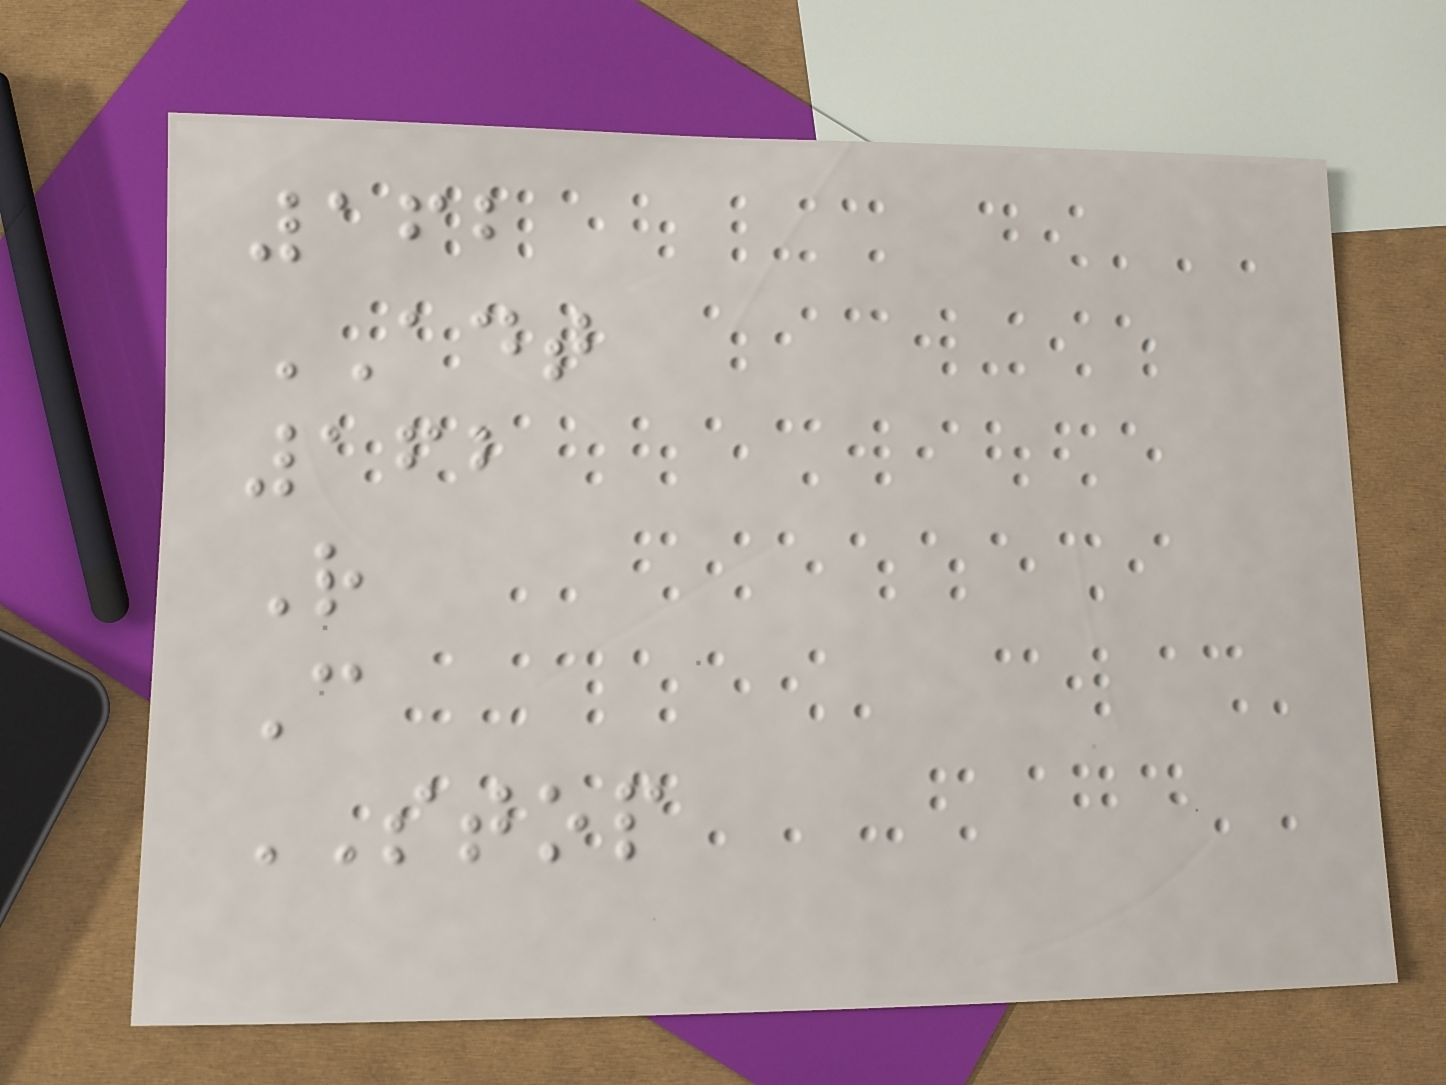162
ADT
162
R
C
STOP
